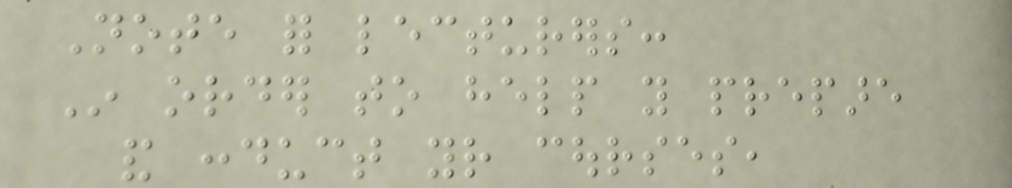Note for lecturers:
In order to help you prepare
and conduct your courses,
